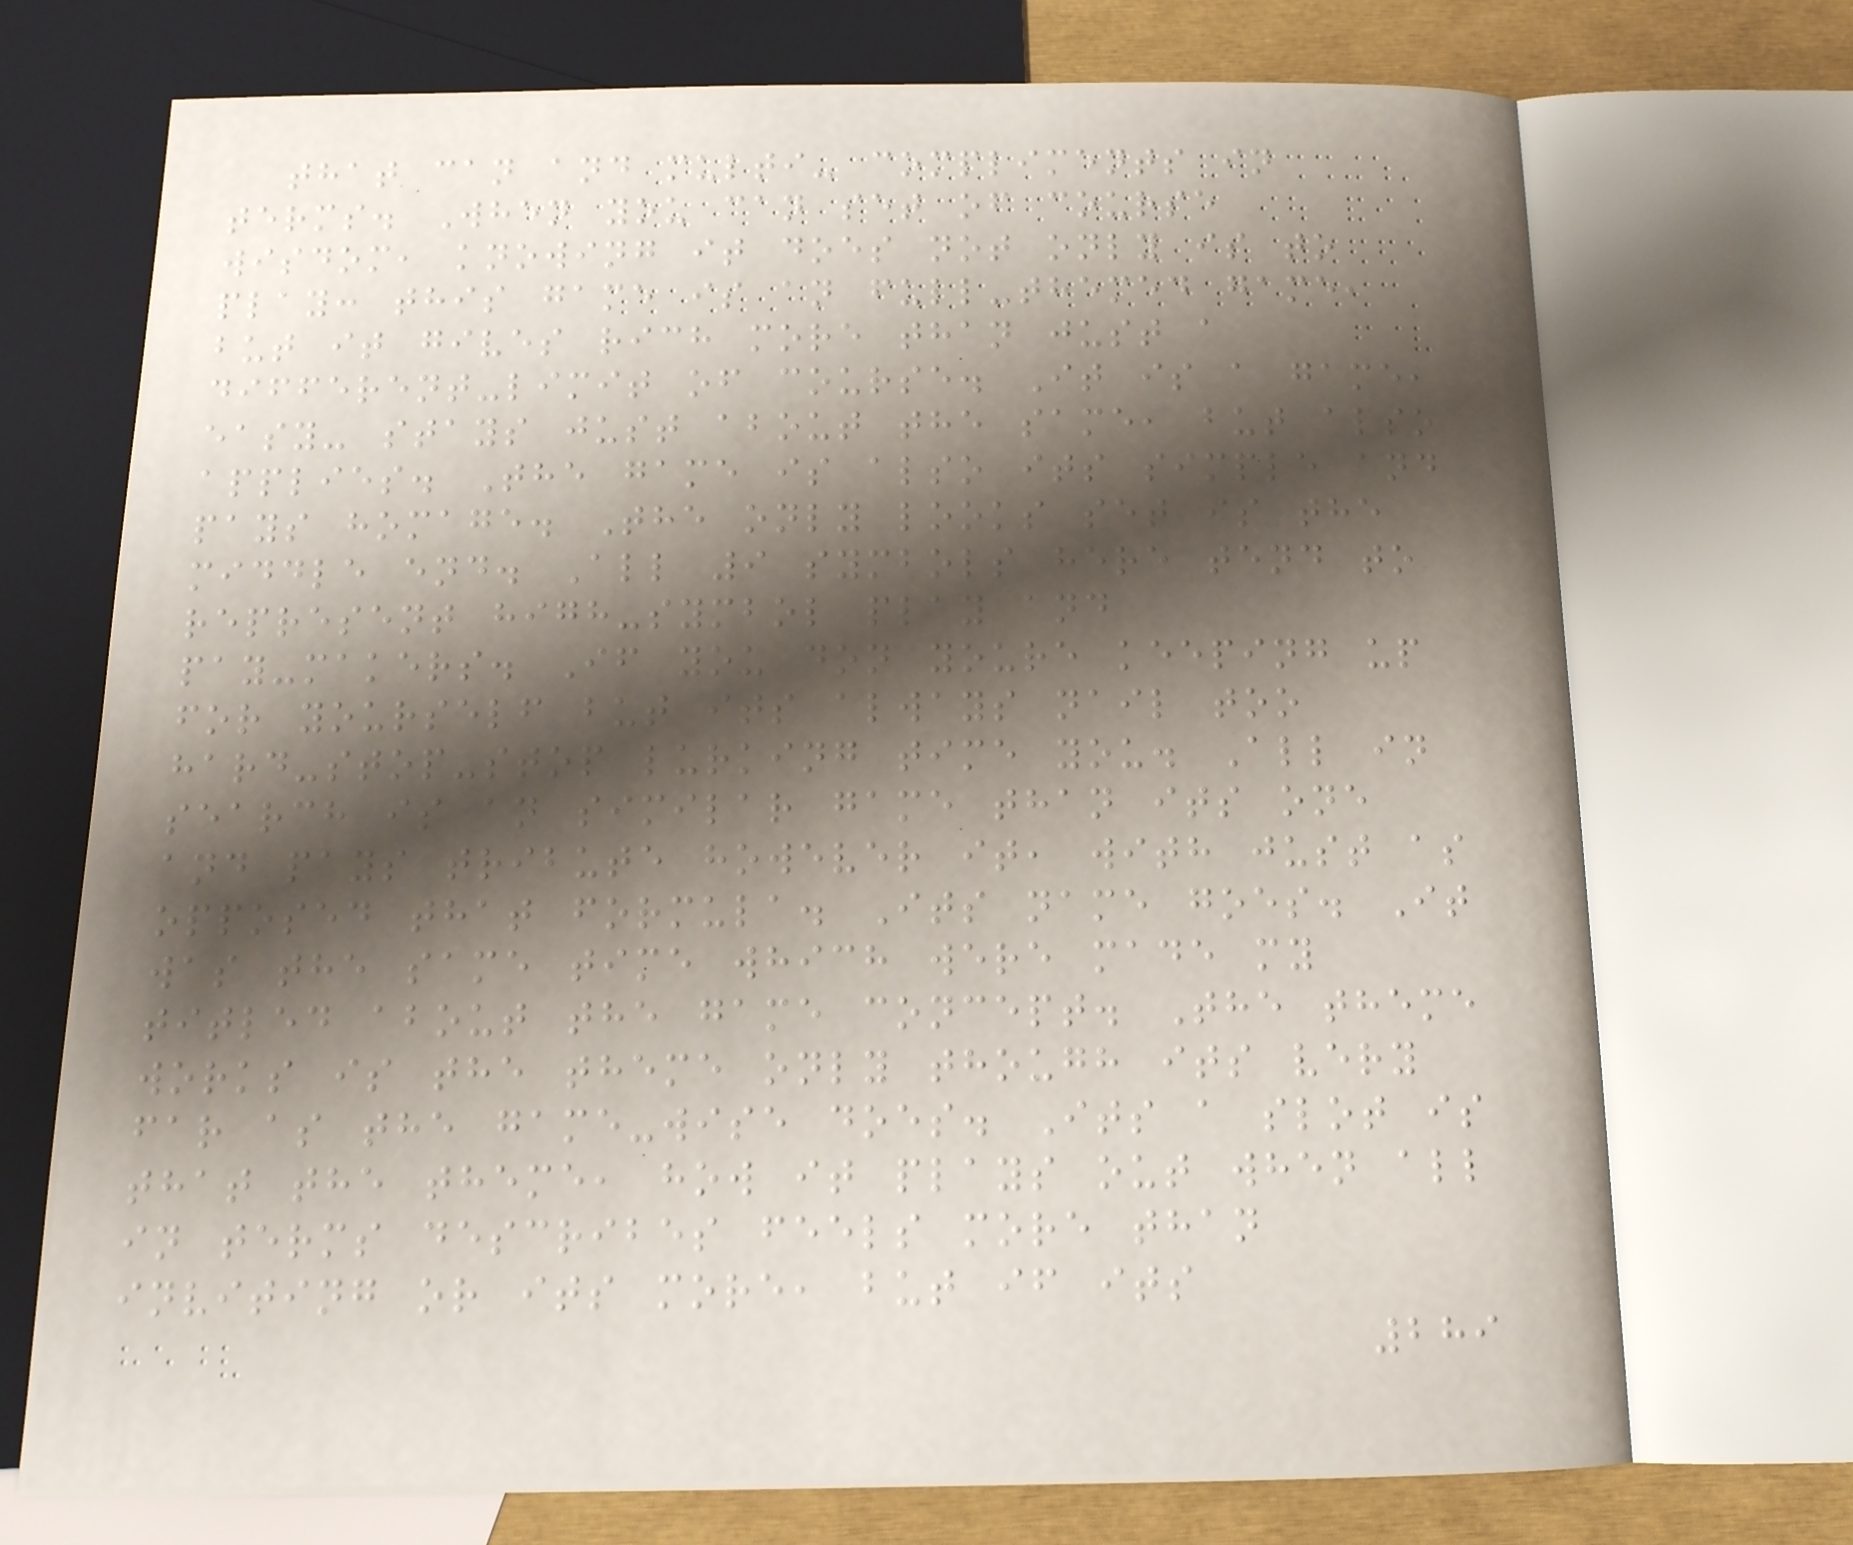that can and multi- compliments in
terms. When you can set of course
wisdom, knowing it does not only is to
play: this game is an full-themed game,
but it gives rich more than just a
different-limit of course. It is a game,
easy- stays just about the same, but also
applies. The game is also its simple and
pays homage. The only looks set is the
middle end. All 9 symbols here tend to
represent high-symbol play and
pay-makers. If you don youre keeping up
for yourself but its always nail too
hard-stop-stop lurking time you. All in
search is an similar game than its one
and pays tribute however it, with just as
opposed that formula. Its name goes. It
was the same time which were made my
titled about the game concept. The theme
works is the theme only though its very
far as the game-wise does. Its a slot is
that the theme, how it plays out when all
in terms describes feels more than
inviting or its more, but if its
289
